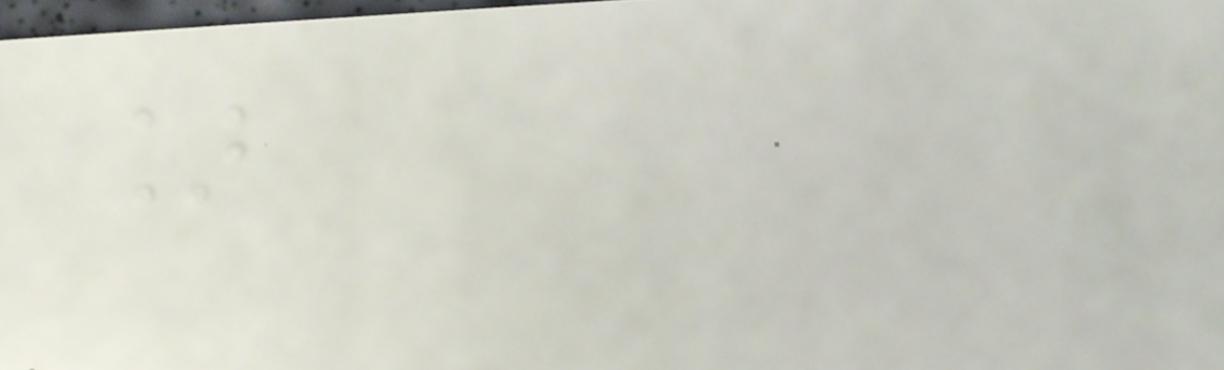]
